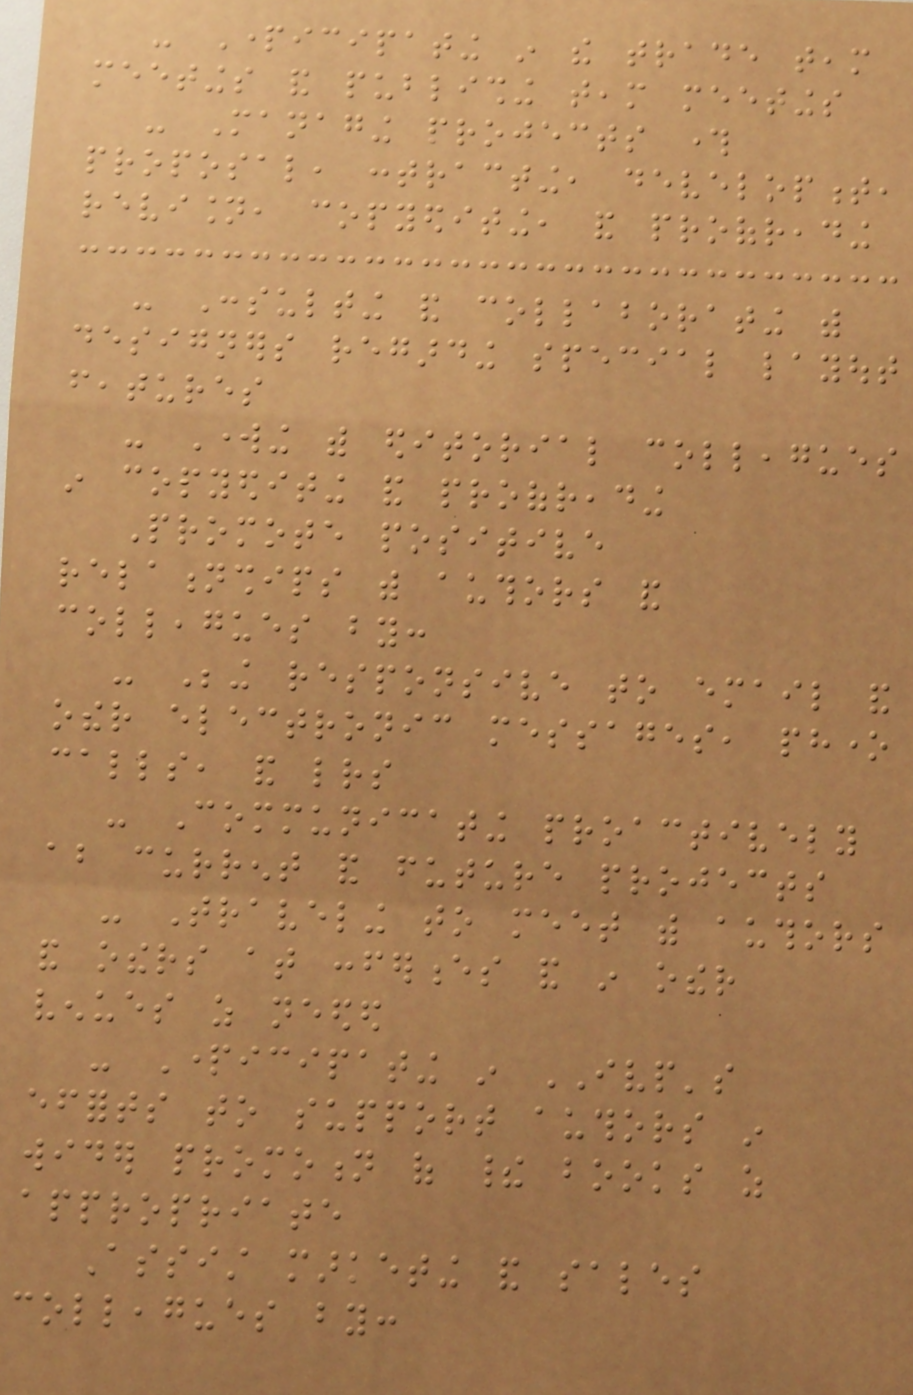- Participating in the trade team
meetings and publishing team meetings
- Managing projects through
proposal, contracting, development,
revision, copyediting, and proofreading
- Consulting and collaborating with
designers regarding special layout
features
- Working with editorial colleagues
in copyediting and proofreading
Promote positive
relationships with authors and
colleagues by:
- Being responsive to email and
other electronic messages, phone
calls, and letters
- Communicating proactively
about current and future projects
- Traveling to meet with authors
and others at conferences and in other
venues as needed
- Participating in IVP's
efforts to support authors in
wider promotion of their books as
appropriate
Assist marketing and sales
colleagues by:
